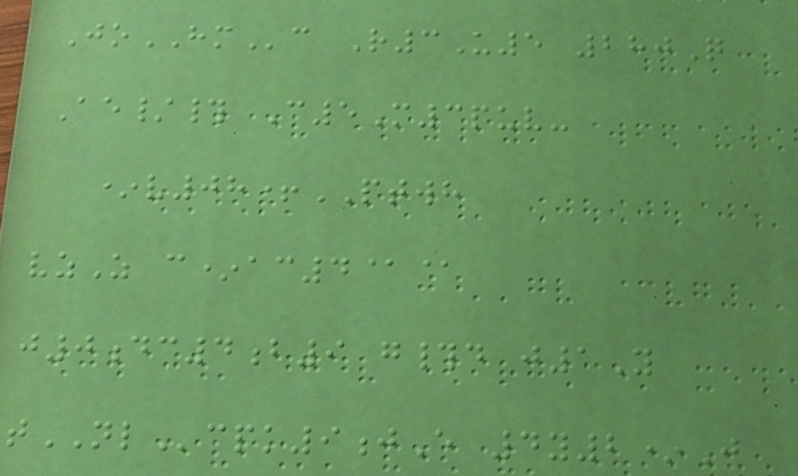JoHMc R3U5 280Q
Ae/# C5M3puv-
*v08+PTWH
vzZ c*ac4@@
j0dc4b9 g#d j1Y
tNLcpk9jE 4y2*J
